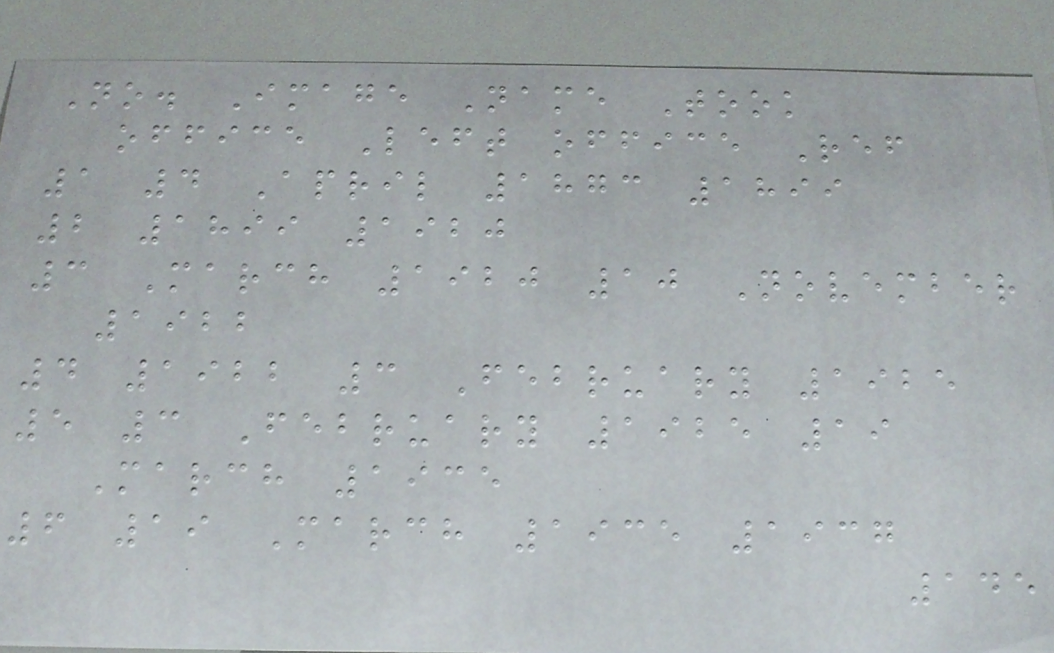No. Image Name Took
office Left office Ref
1 4 April 1873 1899
2 1899 1920
3 March 1920 10 November
1922
4 1922 3 February 1925
5 3 February 1925 19
March 1935
6 19 March 1935 1937
145
